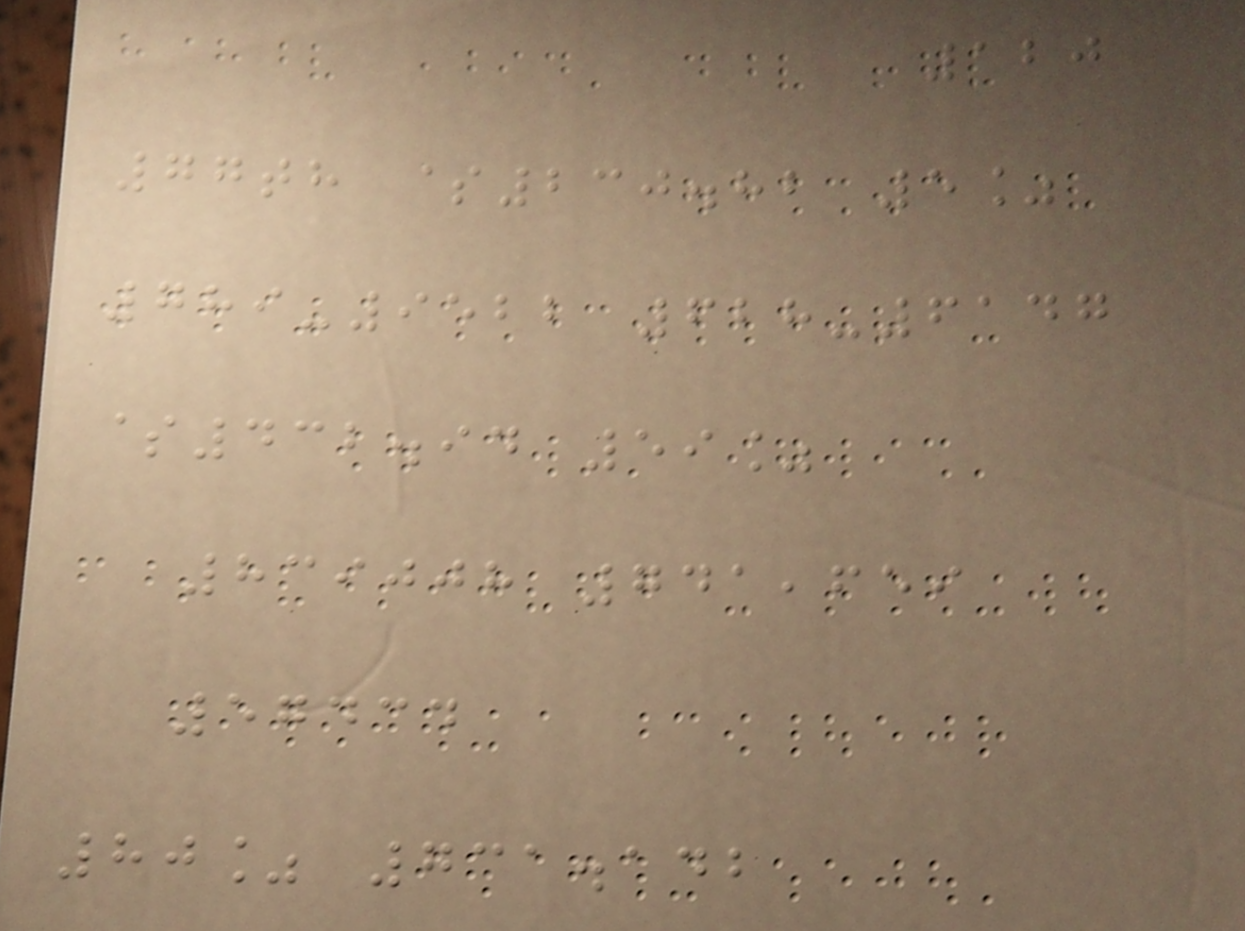120
77th $230.82 5%
789-9522 628-6147
$432.94 59%
839008 741,659
57434
80% 731.142
